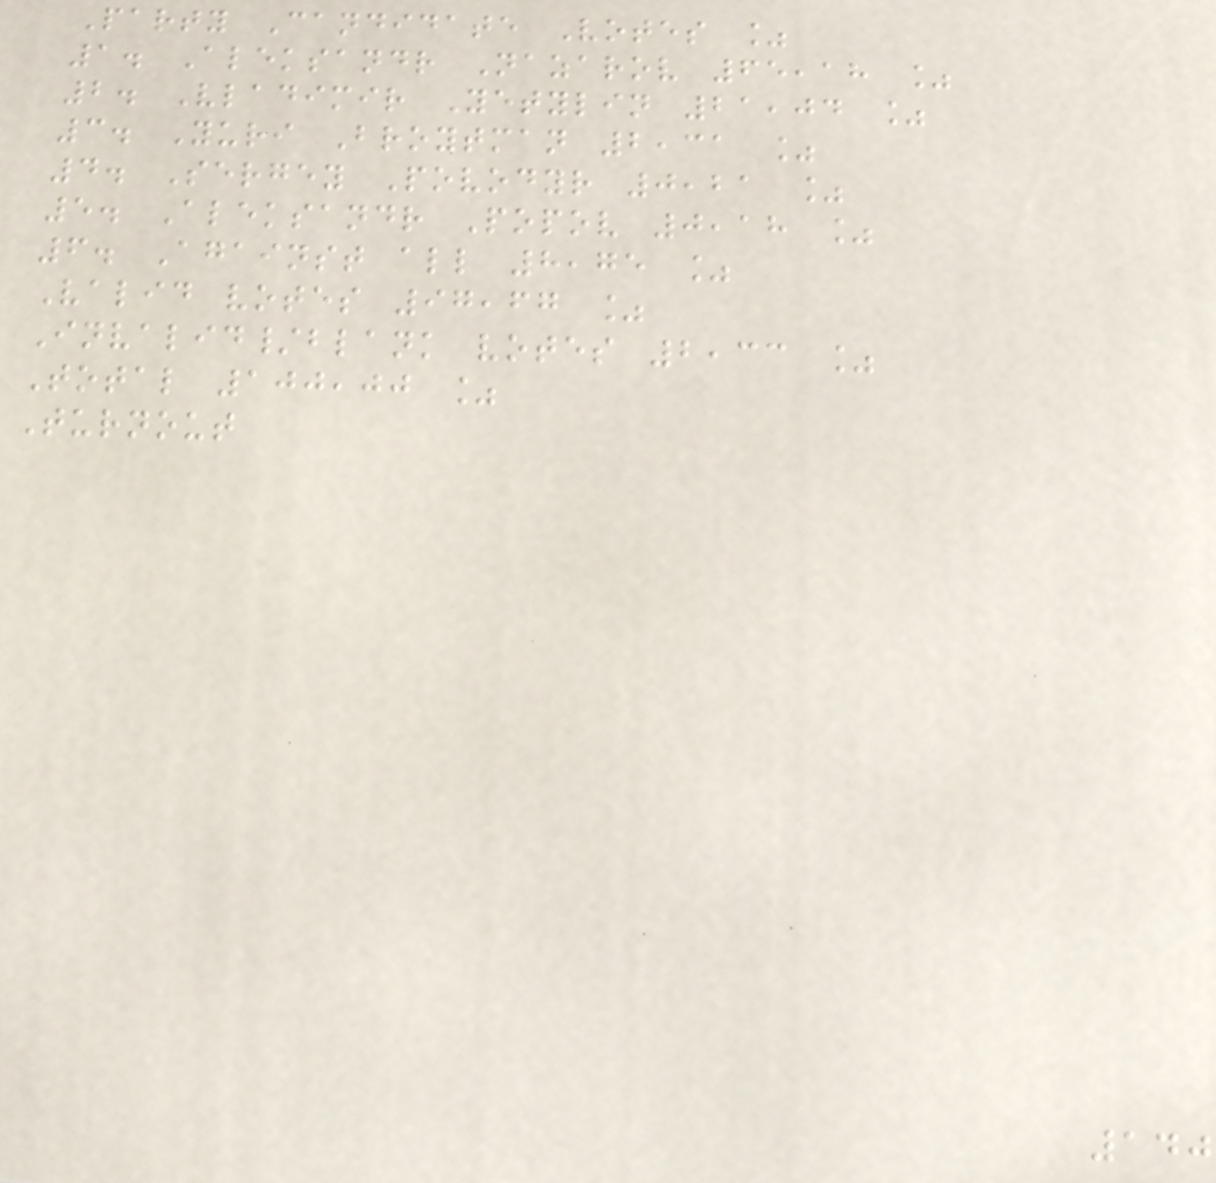Party Candidate Votes %
1. Aleksandr Nazarov 65,18 %
2. Vladimir Yetylin 21,04 %
3. Yuri Broytman 2,31 %
4. Sergey Povodyr 0,21 %
5. Aleksandr Popov 0,18 %
6. Against all 8,75 %
Valid votes 97,67 %
Invalid/blank votes 2,33 %
Total 100,00 %
Turnout
140
